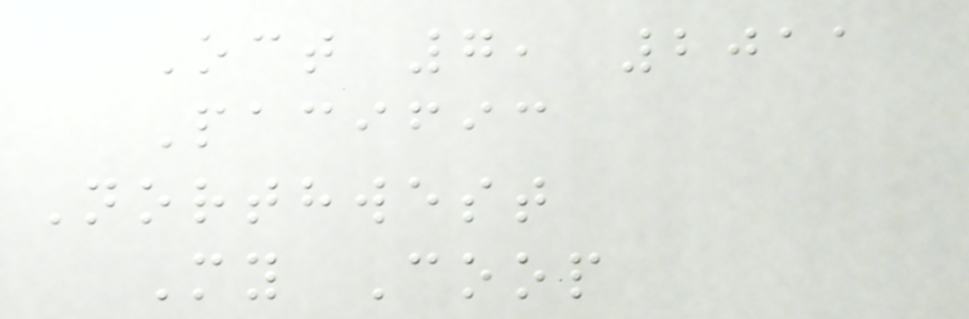Oct 7, 2011
Pacific
Northwest
My Coop
